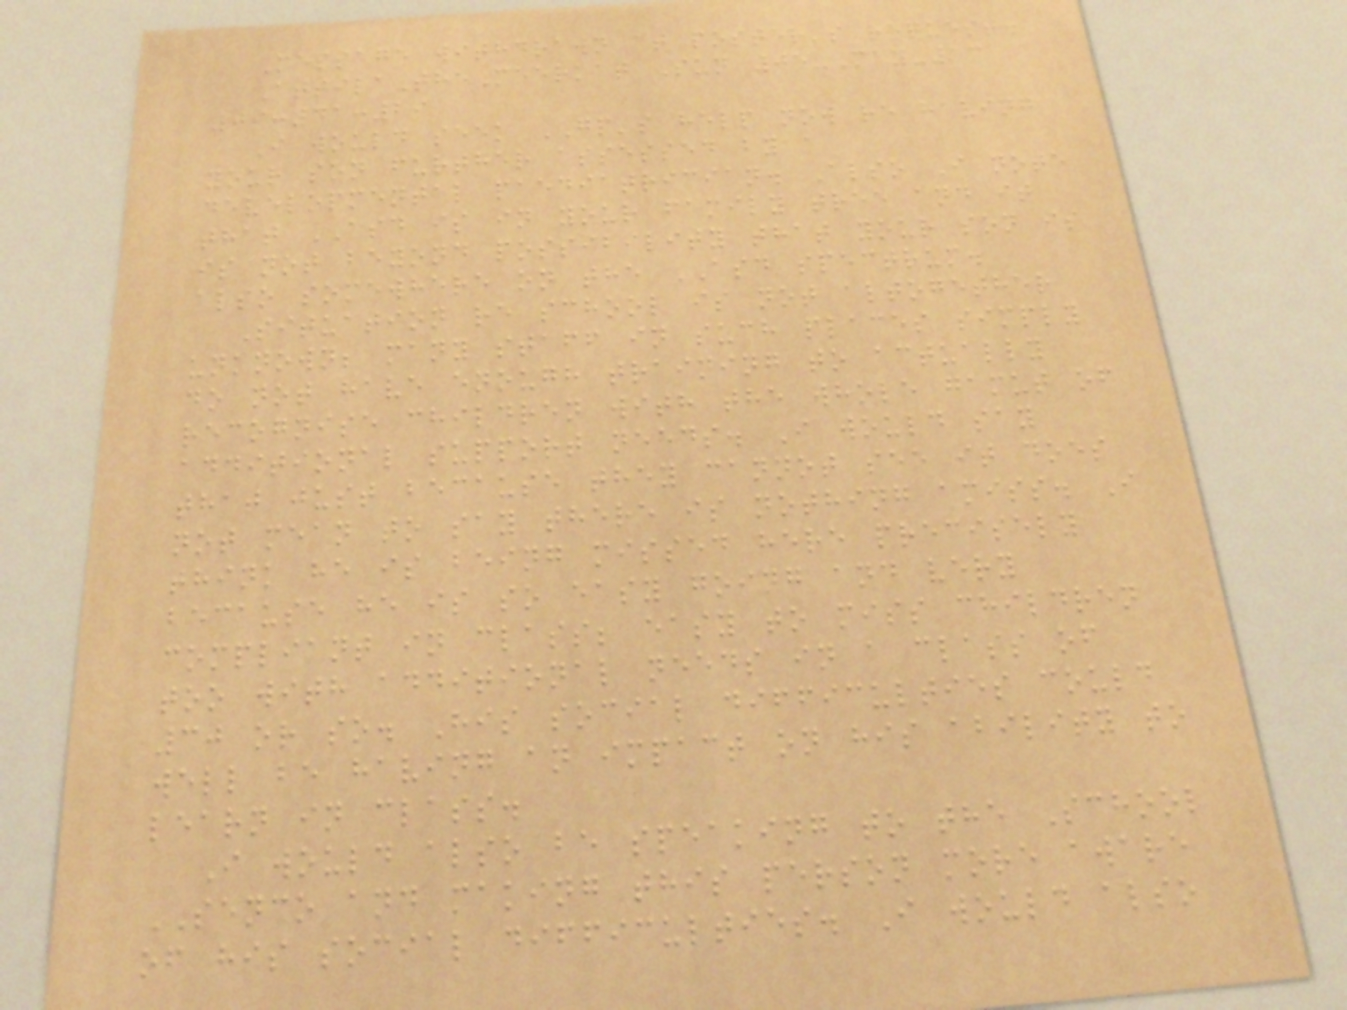Message withdrawn at poster's request.
AttilaTheMeerkat Sun 05-May-13
09:41:29
I would seek GP's help now re having
your son further assessed by a
developmental paediatrician. Also I note
that ASD is in your family tree and it
is not beyond possibility that your son is
also somewhere on the ASD spectrum.
Situation re school is not altogether
unknown; many staff in such places simply
do not have enough training to actually
recognise children with the whole gamut of
additional support needs. I would say
that just because they cannot see it does
not mean to say there is nothing amiss. I
think he is being missed here precisely
because he is so easy going and very
compliant in class; easy to miss children
too with additional needs in a class of
30 or so. His social difficulties could
well be having an impact on his ability to
learn in class.
I would also be speaking to the School
SENCO and making this person more aware
of his social difficulties. I would also
